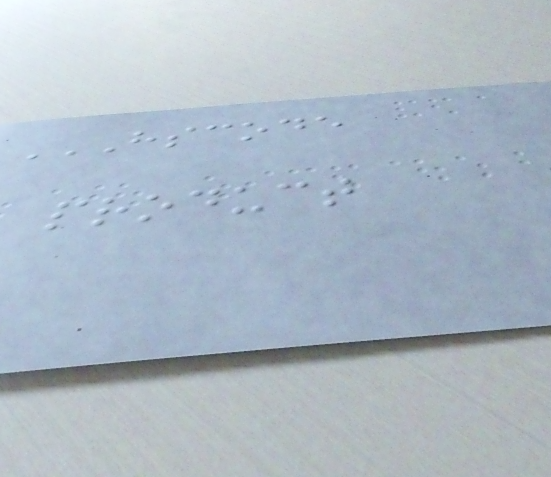HSCODE
PRODUCT
